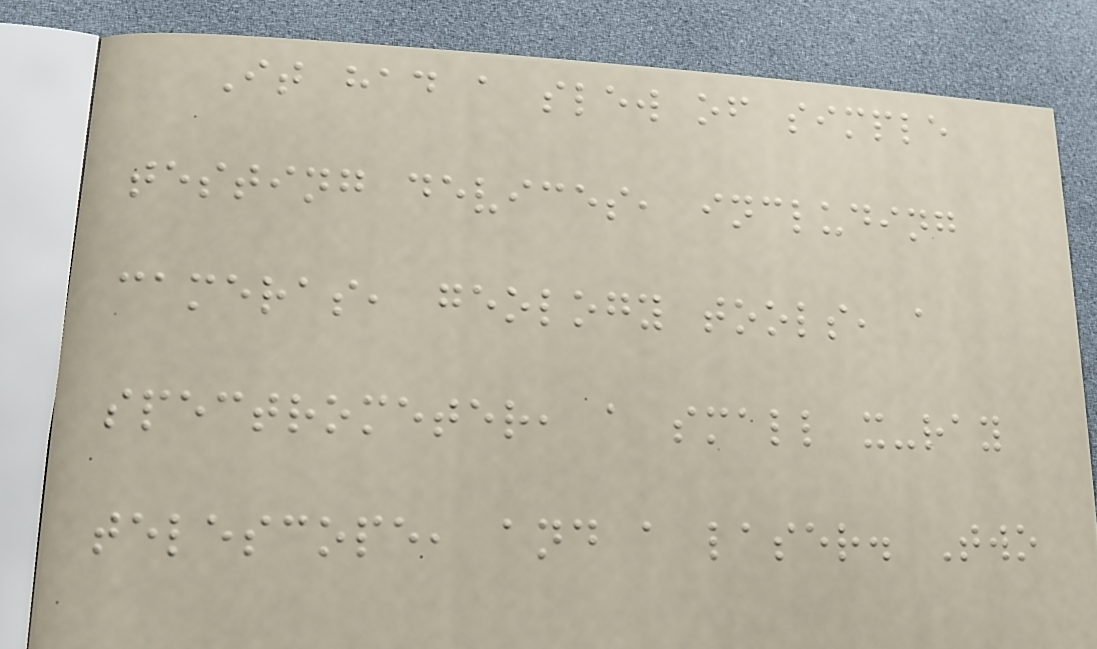It had a slew of simple
testing devices, including
cameras, geology tools, a
spectrometer, a small x-ray
telescope, and a laser. Two
